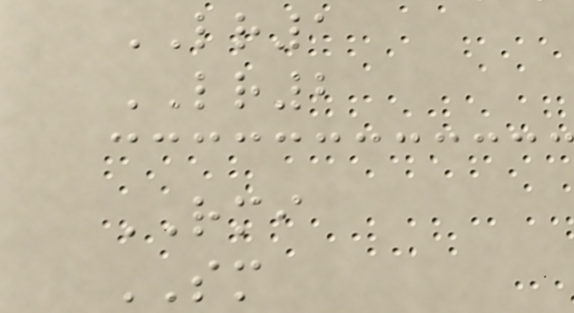LR1
LR2
RMI
SM
